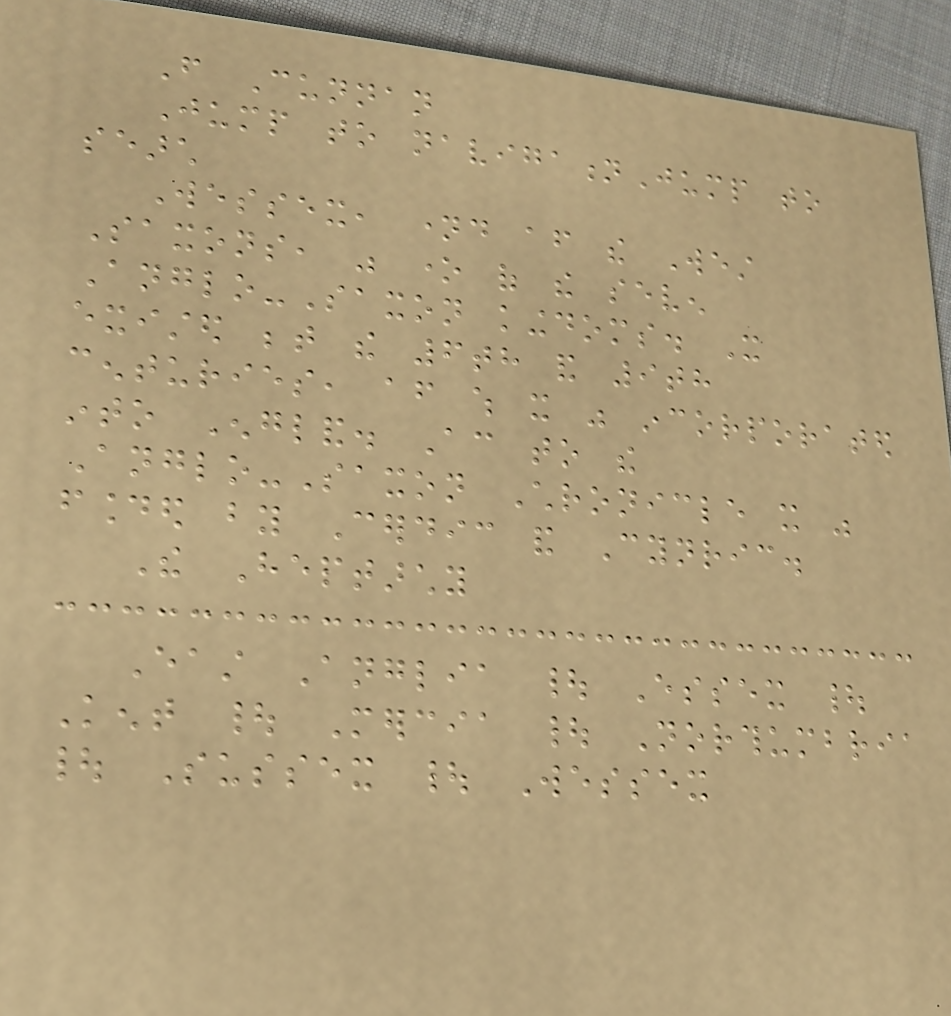From Cunnan
Jump to navigationJump to
search
Wessex, named after the West
Saxons, was one of the seven
Anglo-Saxon kingdoms. It
existed between the 6th and 9th
centuries, after which it was incorporated
into England. According to the
Anglo-Saxon Chronicle it was
founded by Cerdic and Cynric.
The Heptarchy
East Anglia | Essex |
Kent | Mercia | Northumbria
| Sussex | Wessex
